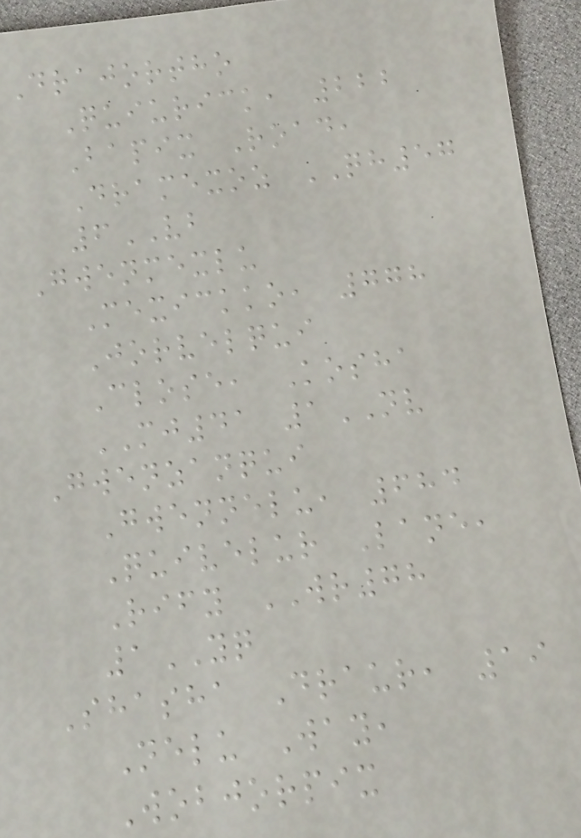Drajortho
Quiurick, 222
Bapix Road,
Dramexoz QH57
6VB
Gwenmexlu
Mexickko, 778
Jorvelqui
Close, Kosha
MJ41 1NV
Gwenzanqui
Gwennelu, 684
Quivelur Lane,
Rify WR78
1YQ
Shasha Draur, 19
Nelu Way,
Wobjorpix
